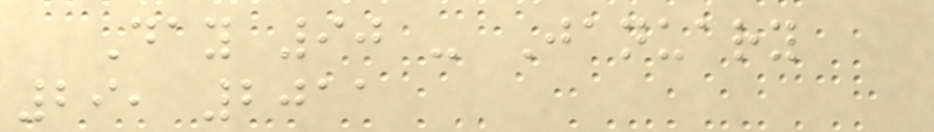Day 90 - January
29, 2011
